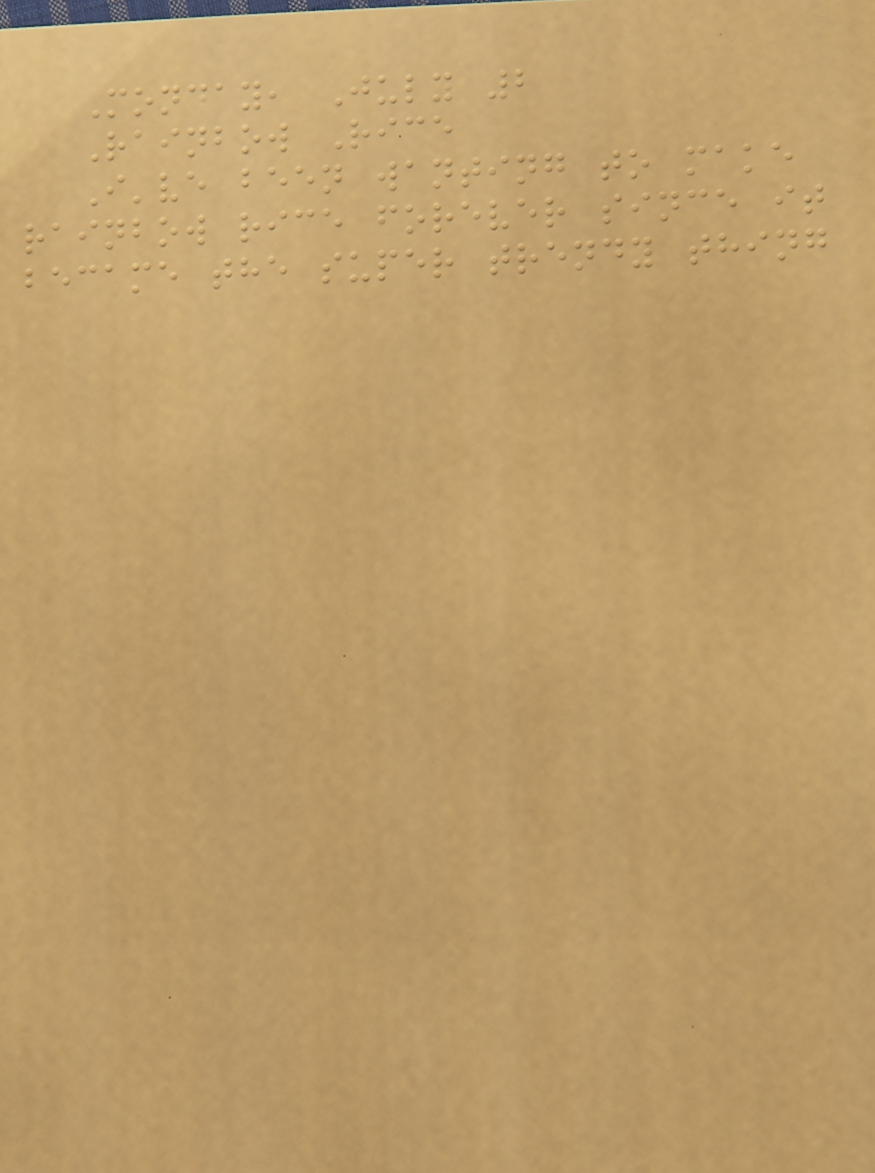Monday, July 2
Rainbow Rice
I've been wanting to make
rainbow rice forever since it
became the super trendy thing
